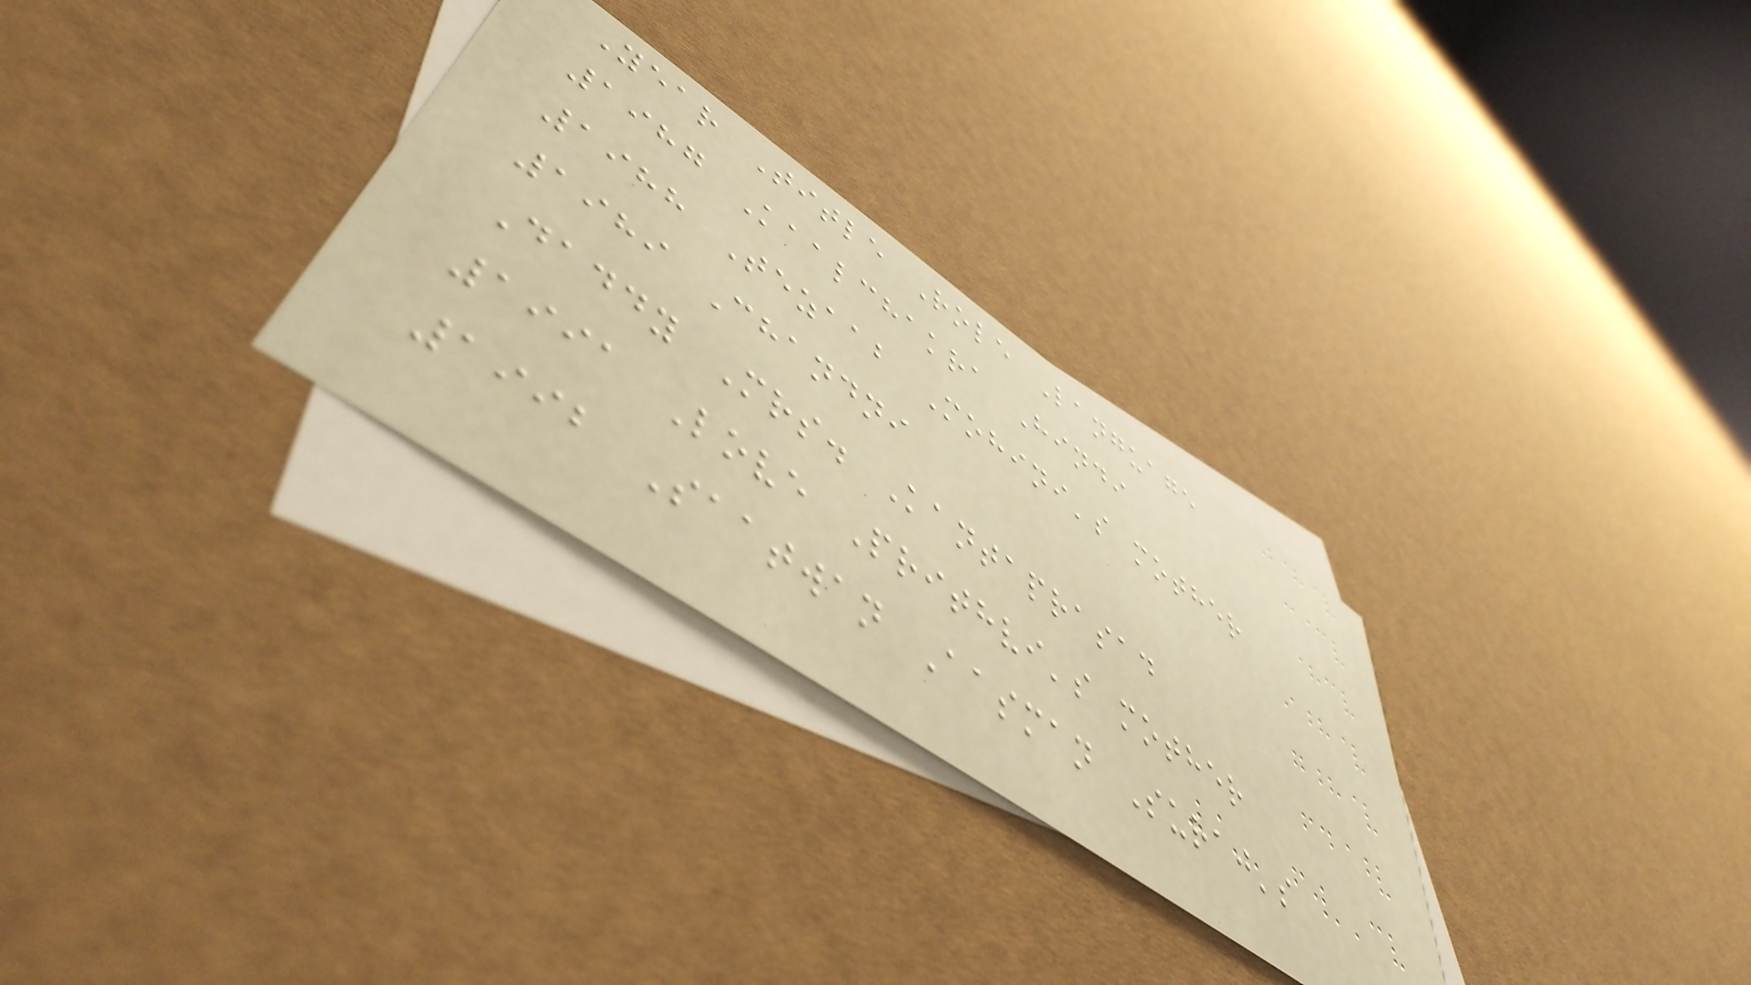Year Title Role Language
1987 Kaalchakra Hindi
1988 Tezaab Mohini's mother
1989 Chandni
Daddy Mrs. Kantaprasad
1991 Love Prithvi's mother
1992 Saatwan Aasman Suraj's
